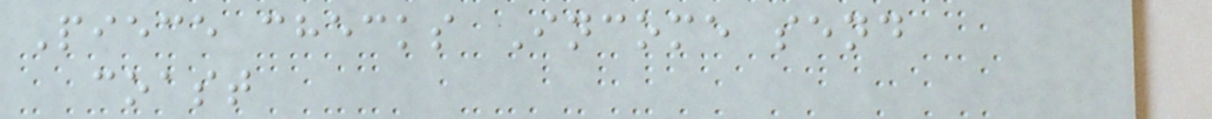Piece checks Income send
coast
